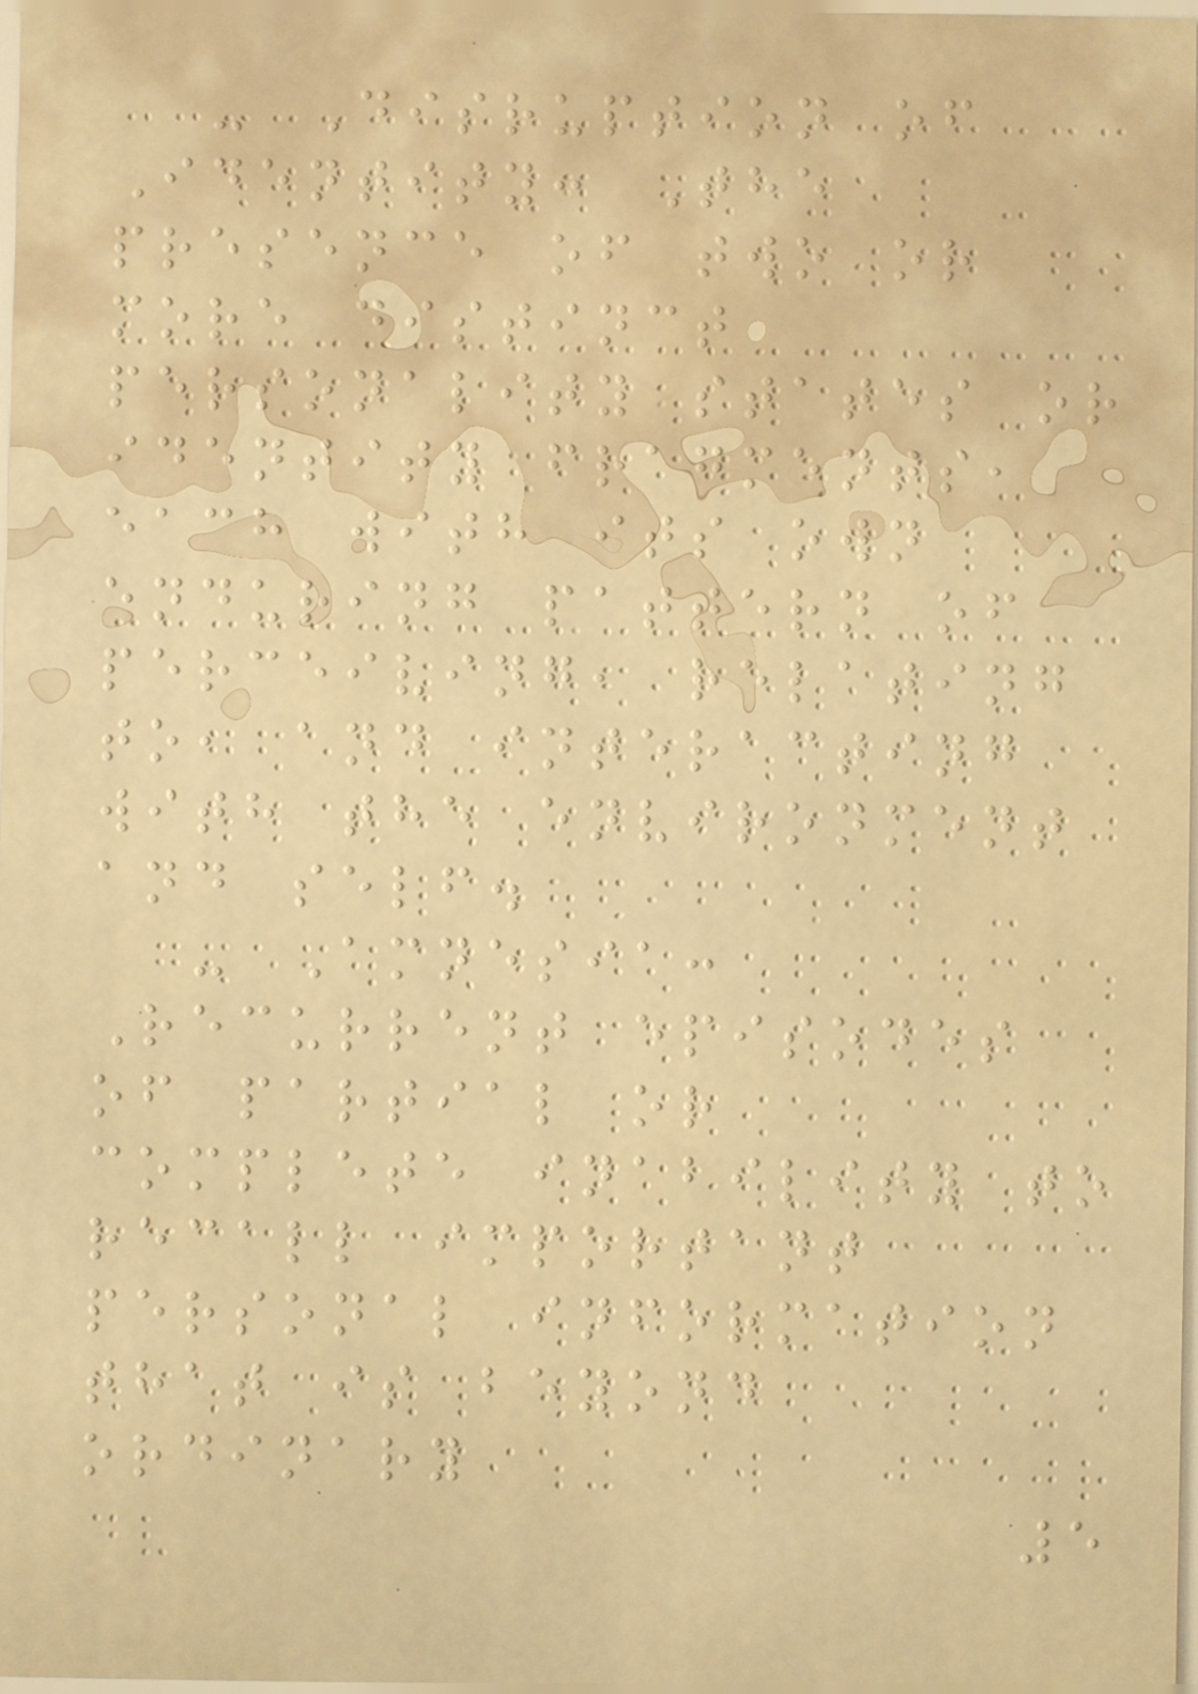- Disruption of
Identity: The
presence of two or
more distinct
personality states or
identity fragments,
each with its own
enduring pattern of
perceiving, relating
to, and interacting
with the environment
and self.
- Amnesia:
Recurrent episodes
of partial or
complete inability to
recall important
personal information
that is beyond
ordinary
5
